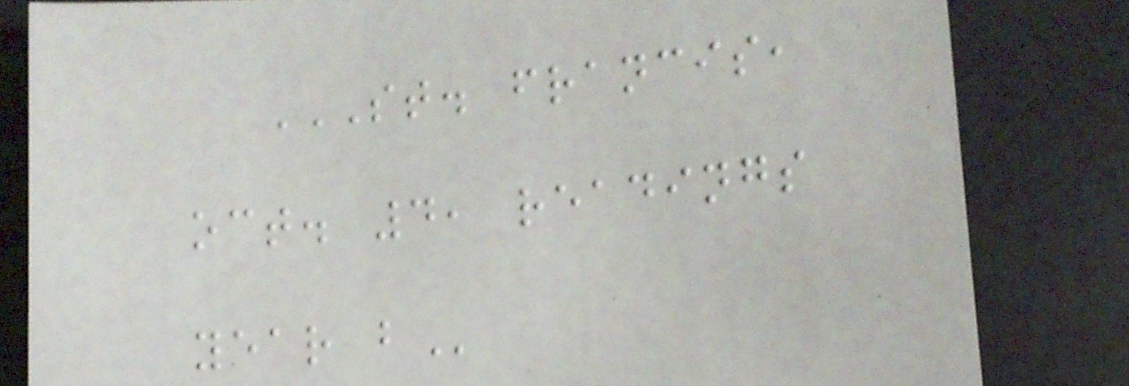ST. FRANCIS,
OCT. 4, READINGS
YEAR B
